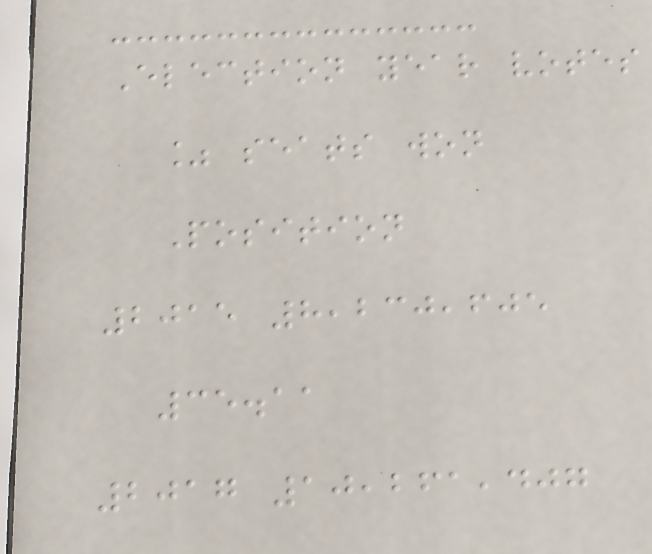Election year votes
% seats won
Position
2015 8,230,605
35.11
2017 10,261,407
